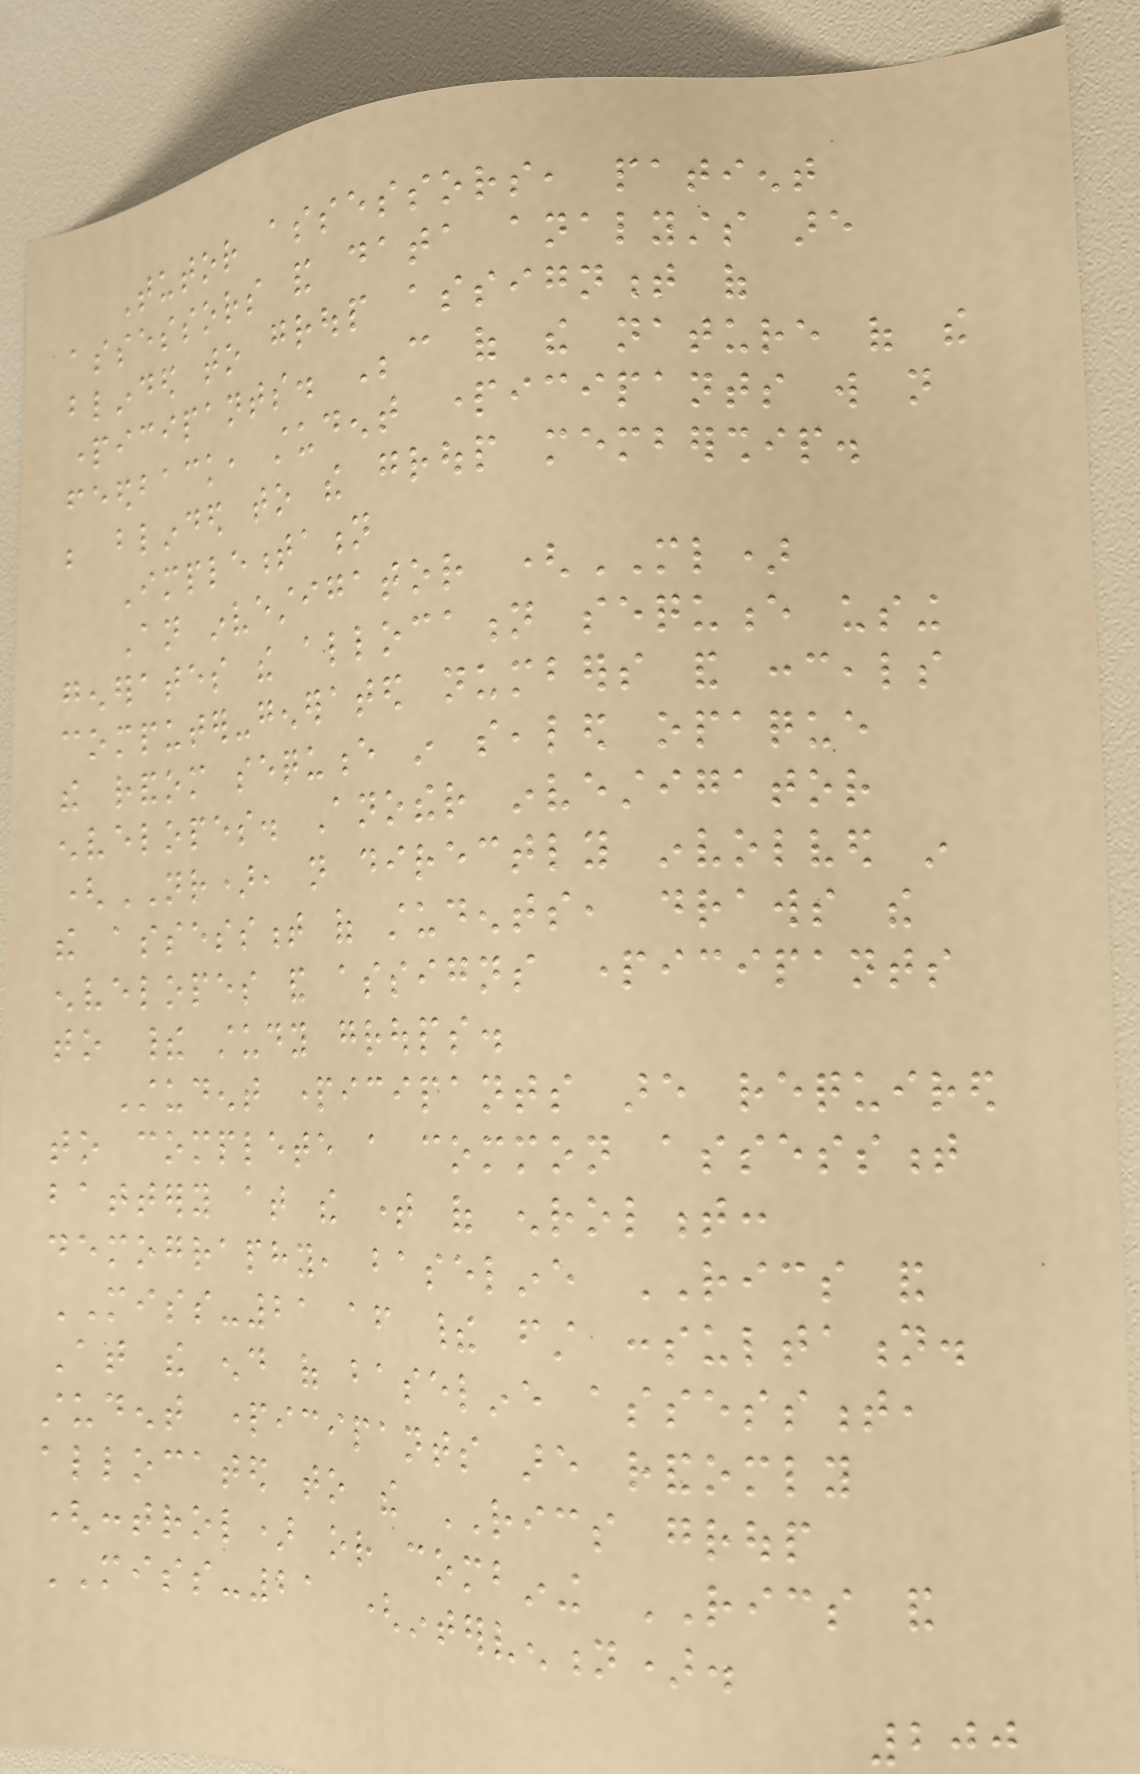Tutor assessors, patient
assessors and data analysts are
blinded to group assignment of
participants. Because of the nature of the
feedback, student participants will not
be blinded to the group membership.
Implementation
An investigator (ML)
generates the allocation sequence using
computer-generated numbers and conceals
the random sequence in sealed opaque
envelopes. Another investigator
(NR), not directly involved in
the assessment of students, draws the
envelopes and assigns participants
to their study groups.
Student participants are required
to complete a common assessment
battery at the time of enrolment:
demography, baseline RICS and
MISS-21 after their first consultation.
At the end of baseline assessment,
student participants are randomly
allocated to the RICS group
(control) or combining RICS and
MISS-21 (intervention).
200
